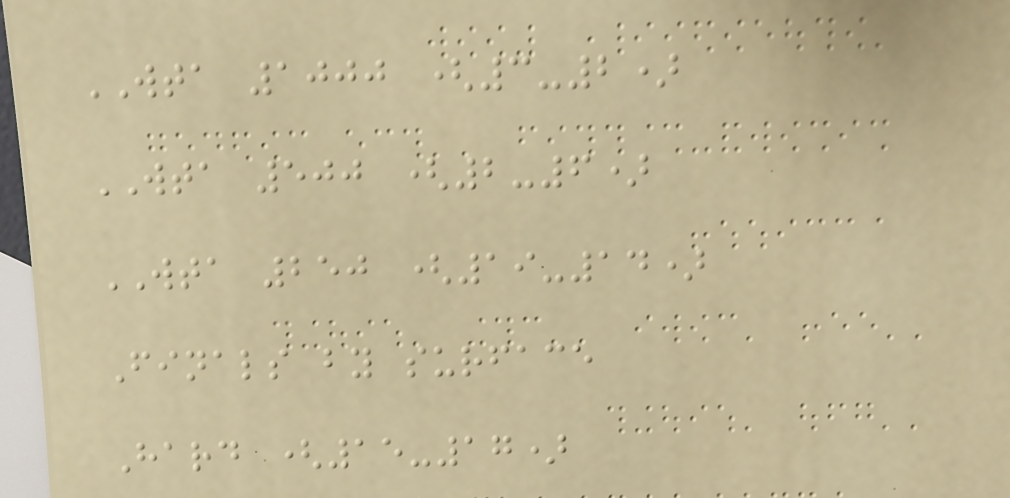WTA 1000 (3-2)
WTA 500 (2-6)
WTA 250 (19-14)
Finals by surface
Hard (15-17)
